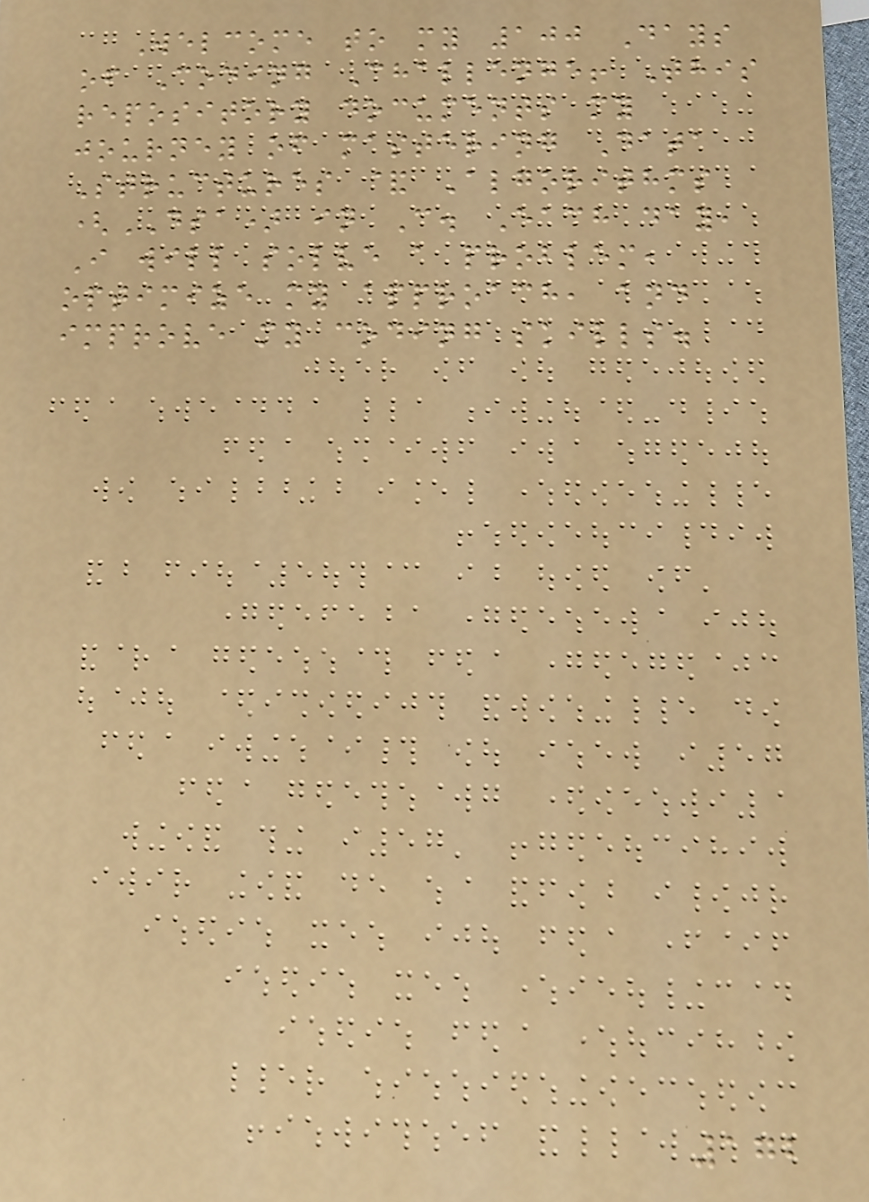Welcome to my 100 Days
of Coding Challenge! This
repository documents my
journey of mastering Data
Structures & Algorithms
(DSA) in C. Each day,
I will solve a problem,
optimize my approach, and
improve my coding skills.
172
